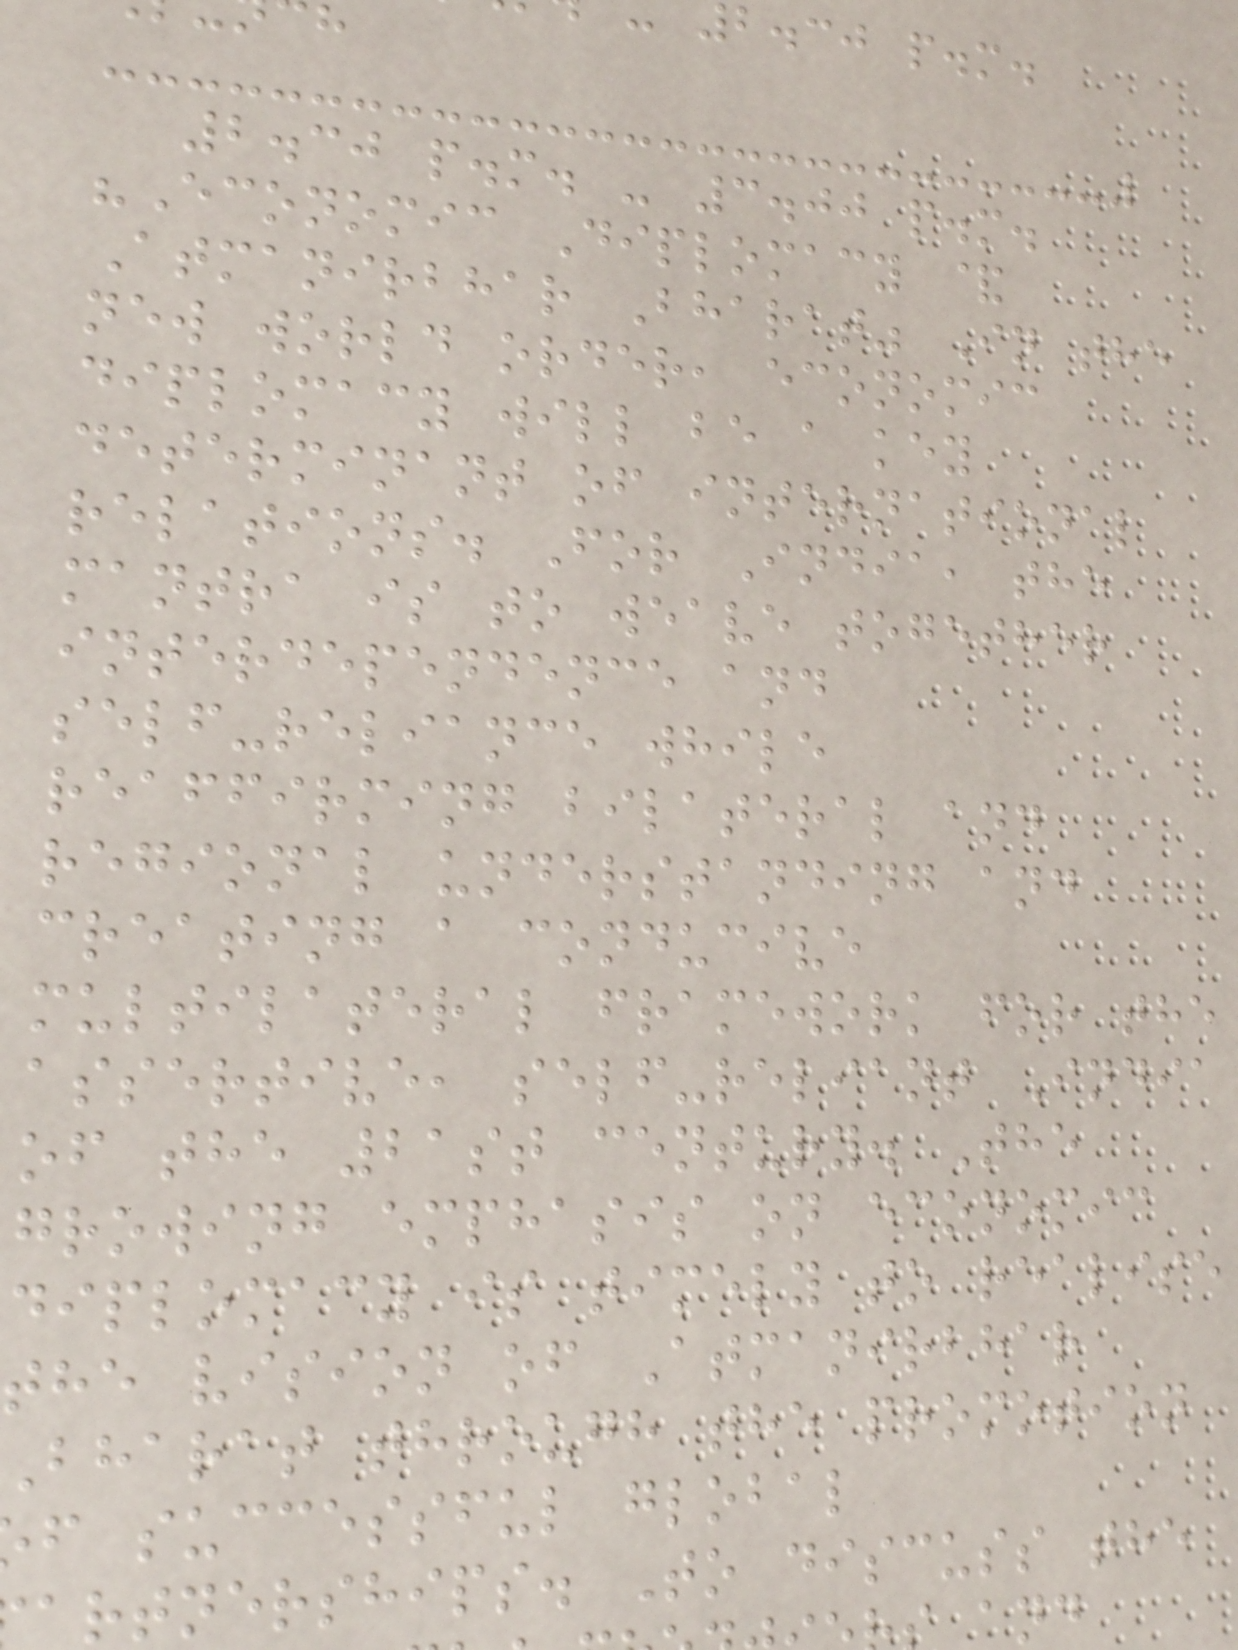b.cj p.m.
2.30 p.m. - 3.00 p.m.
"Economic Diplomacy &
Atmanirbhar Bharat" In the
new world order, economic
diplomacy will be a key
determinant of international
relations. For India, the
mantra is to weave together
interdependence and
self-reliance while
reaffirming bilateral and
regional understanding and
creating a conducive
multilateral framework for the
assertive, self-reliant India
of the 21st century. The
growing emphasis on economic
diplomacy is timely to realise
the vision of Atmanirbhar
bharat through the promotion
f successful global
artnerships. To discuss the
